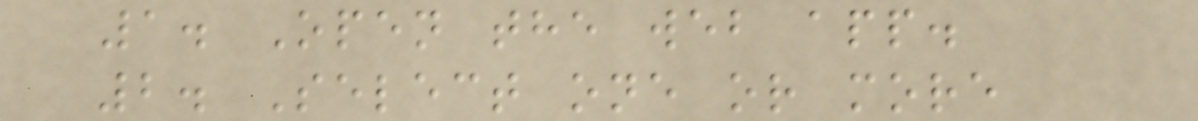1. Open the web app.
2. Select one or more
